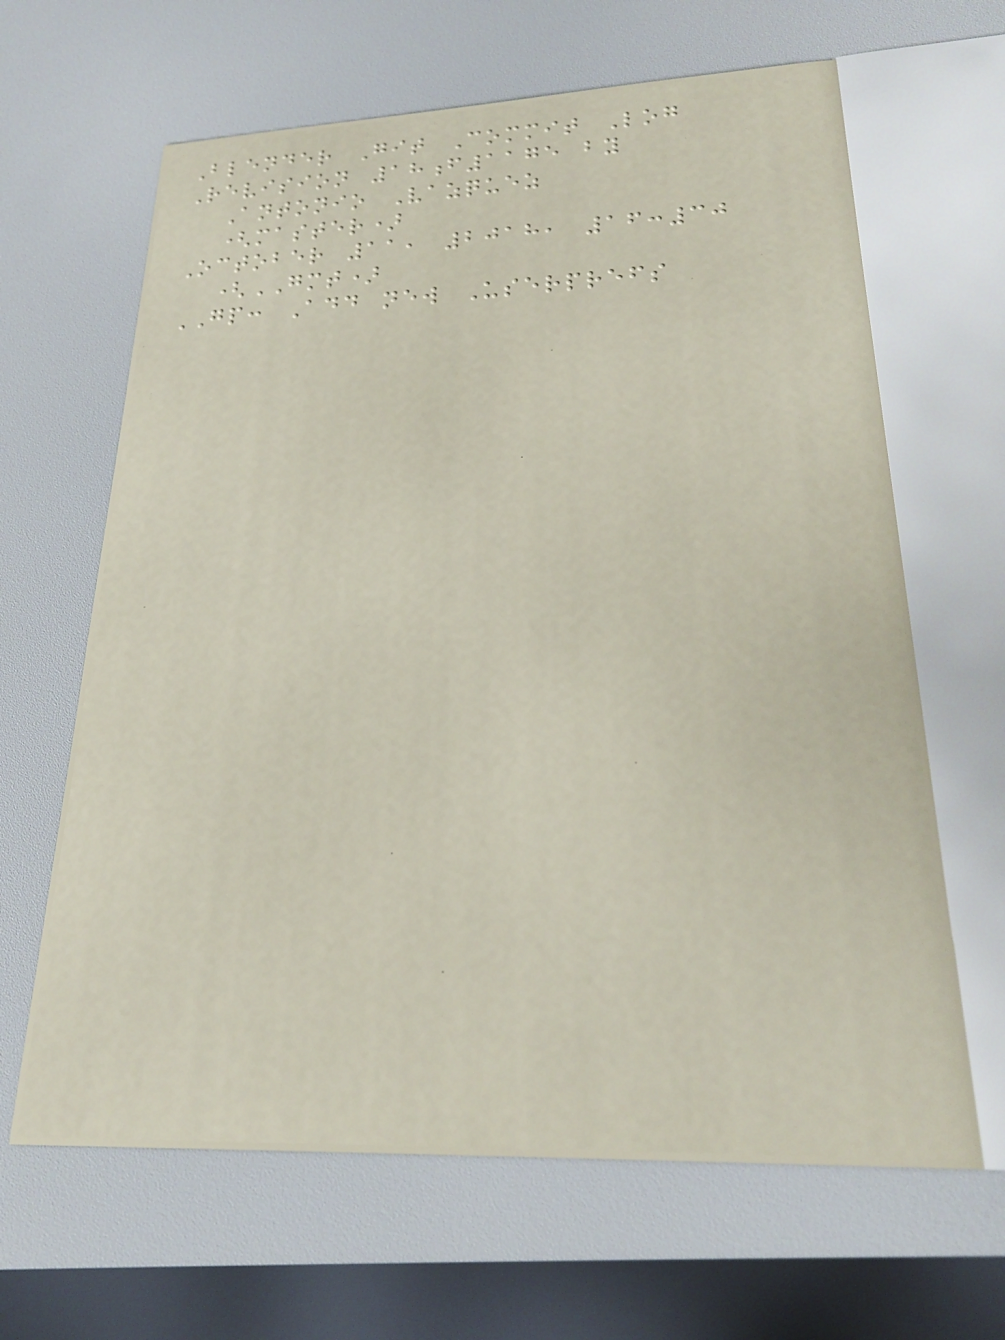Blender Git Commit Log
Revision 18f1175 by
Antonio Vazquez
(master)
October 11, 2018, 16:30
(GMT)
GP: Add new Userprefs
